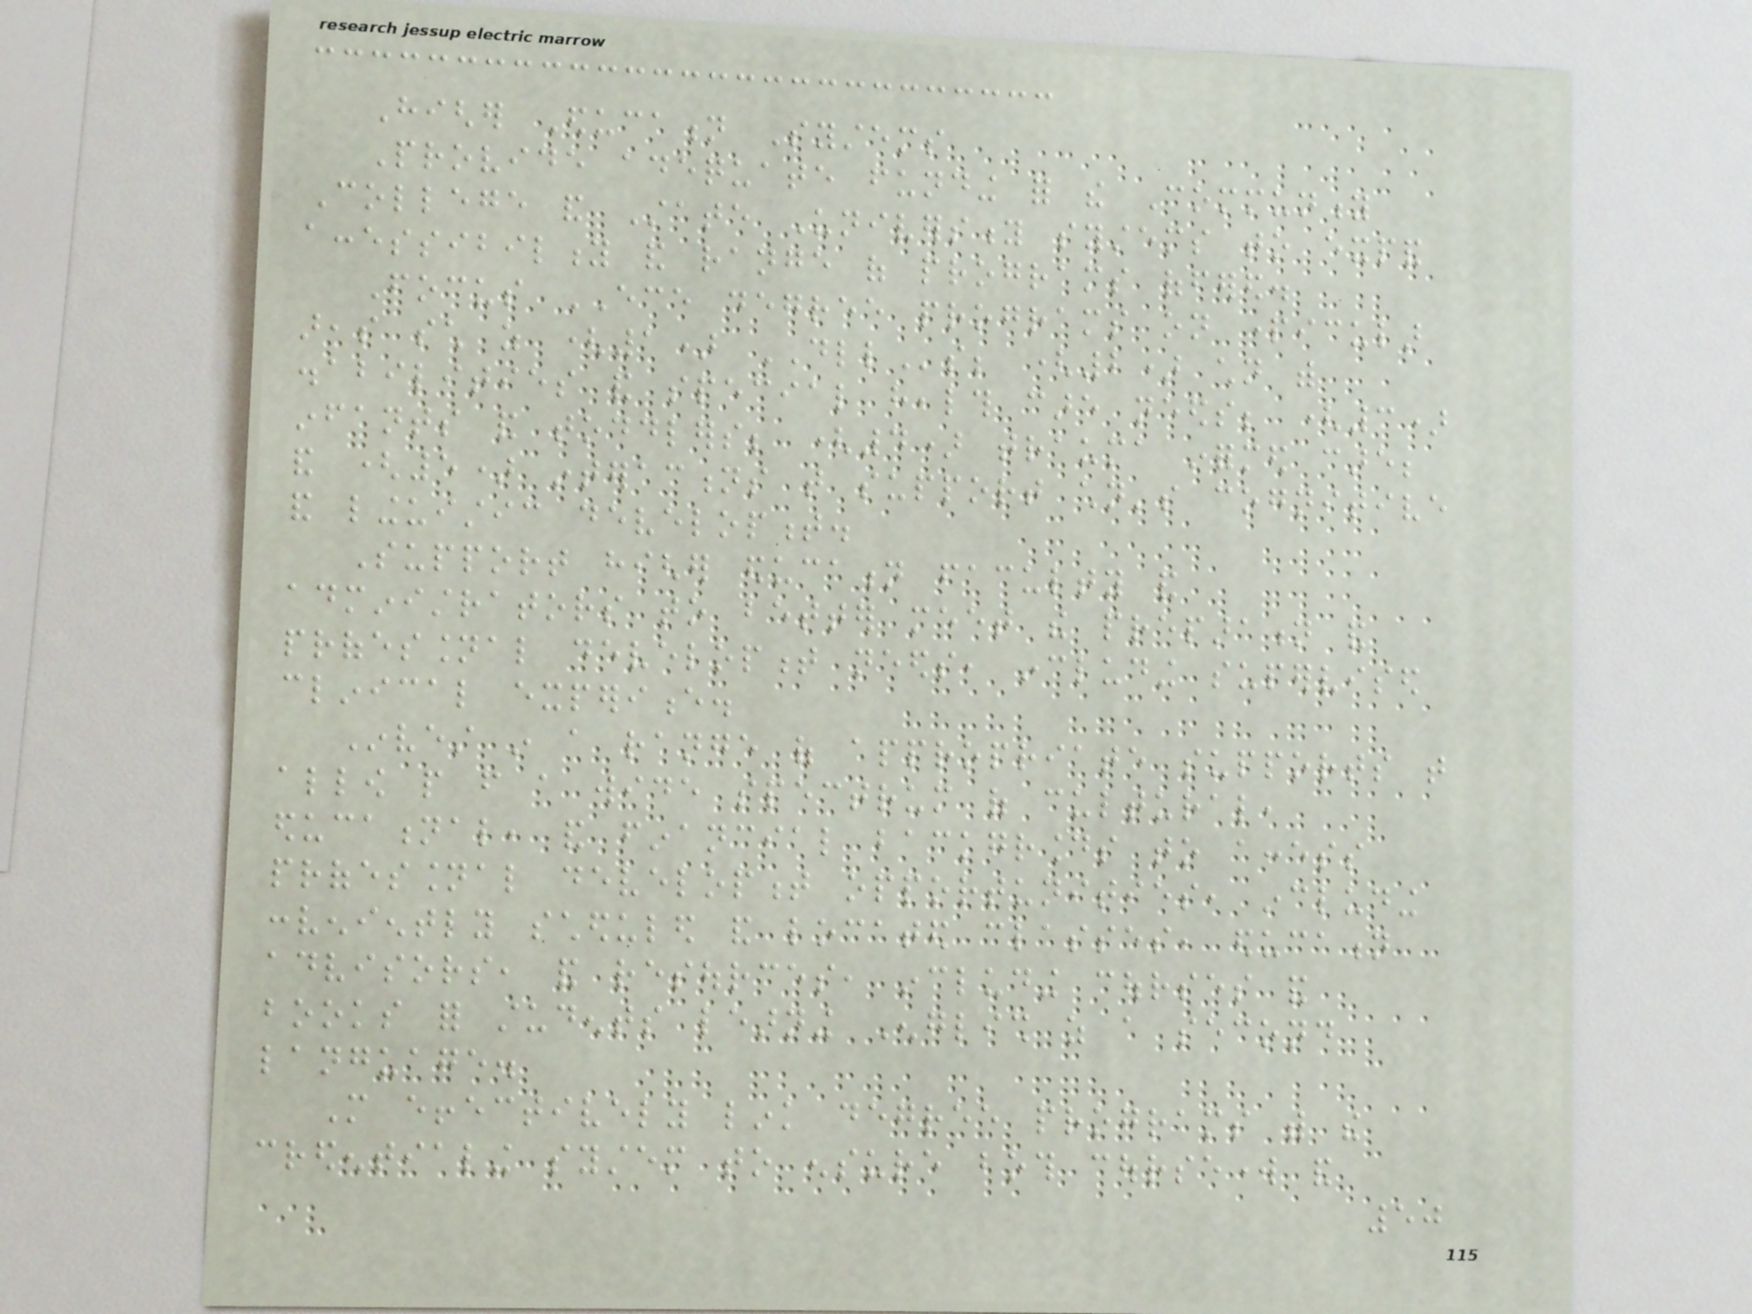Higher Education Systems
Provide adequate funding for the Community
College and State University systems to expand
accessibility and range of programs offered.
Focus ECE degree programs on particular
areas such as (1) DLLs; (2) children with
disabilities and special health care needs; (3)
infants and toddlers; (4) trauma informed care;
and (5) interactions that support children's cognitive
and linguistic development.
Support higher education faculty and
administrators to better meet the preparation and
professional development needs, including supervised
clinical experience.
Invest in a range of appropriate supports that
allow people from a wide spectrum of cultural,
educational, and financial backgrounds to access
professional development opportunities, including
conveniently scheduled and located classes, education
advisors, and resources, including courses and
books for students learning English as a second
language.
More effectively link degree programs with the
credentialing system to ensure both coursework and
50
